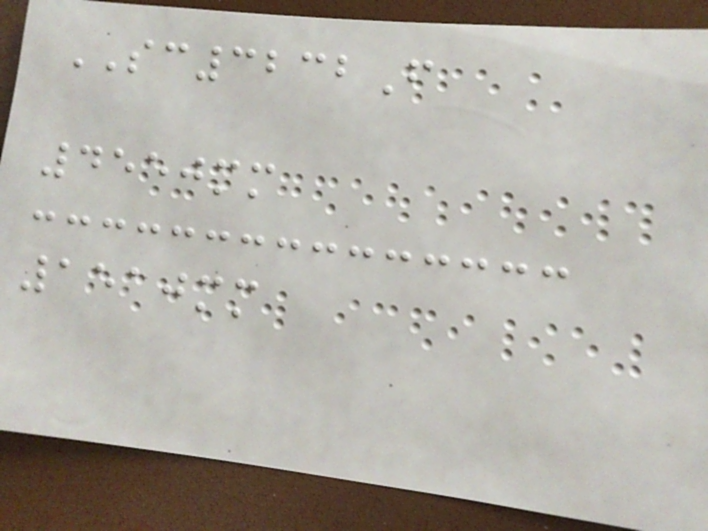SC3232F
4550mm
1510mm
